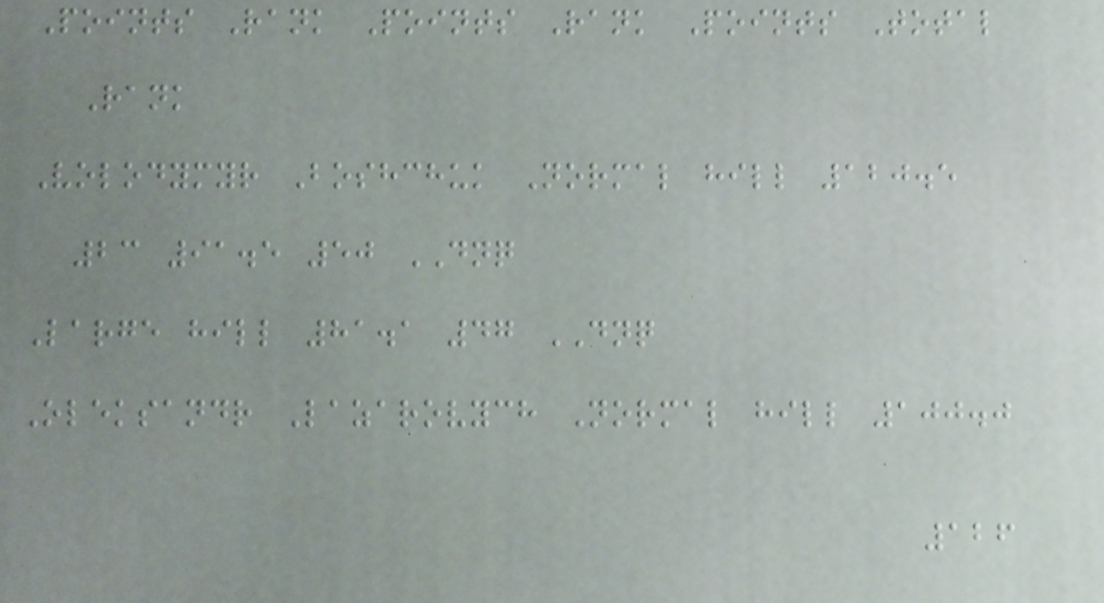Points Rank Points Rank Points Total
Rank
Volodymyr Boshchuk Normal hill 120.5
23 91.5 50 DNQ
Large hill 81.1 47 DNQ
Oleksandr Lazarovych Normal hill 100.0
126
